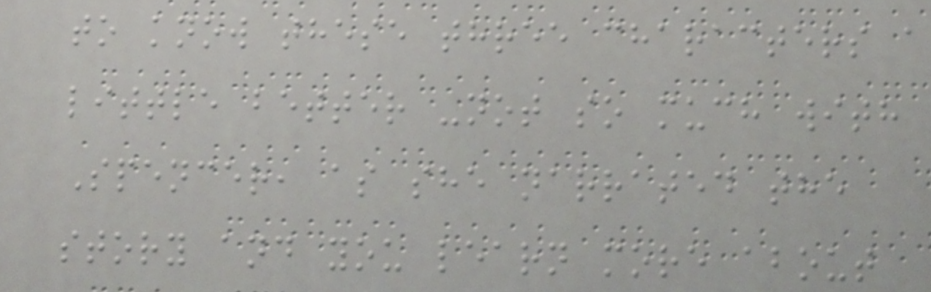to know these three characters a
little better -not so much with
Spencer, as she narrated the
story and you learn more about
